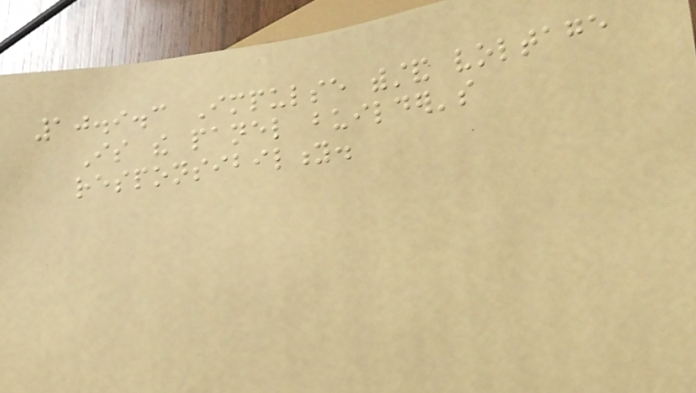10.9.3 Impulse withstand voltage
Is the panel builder's
responsibility.
